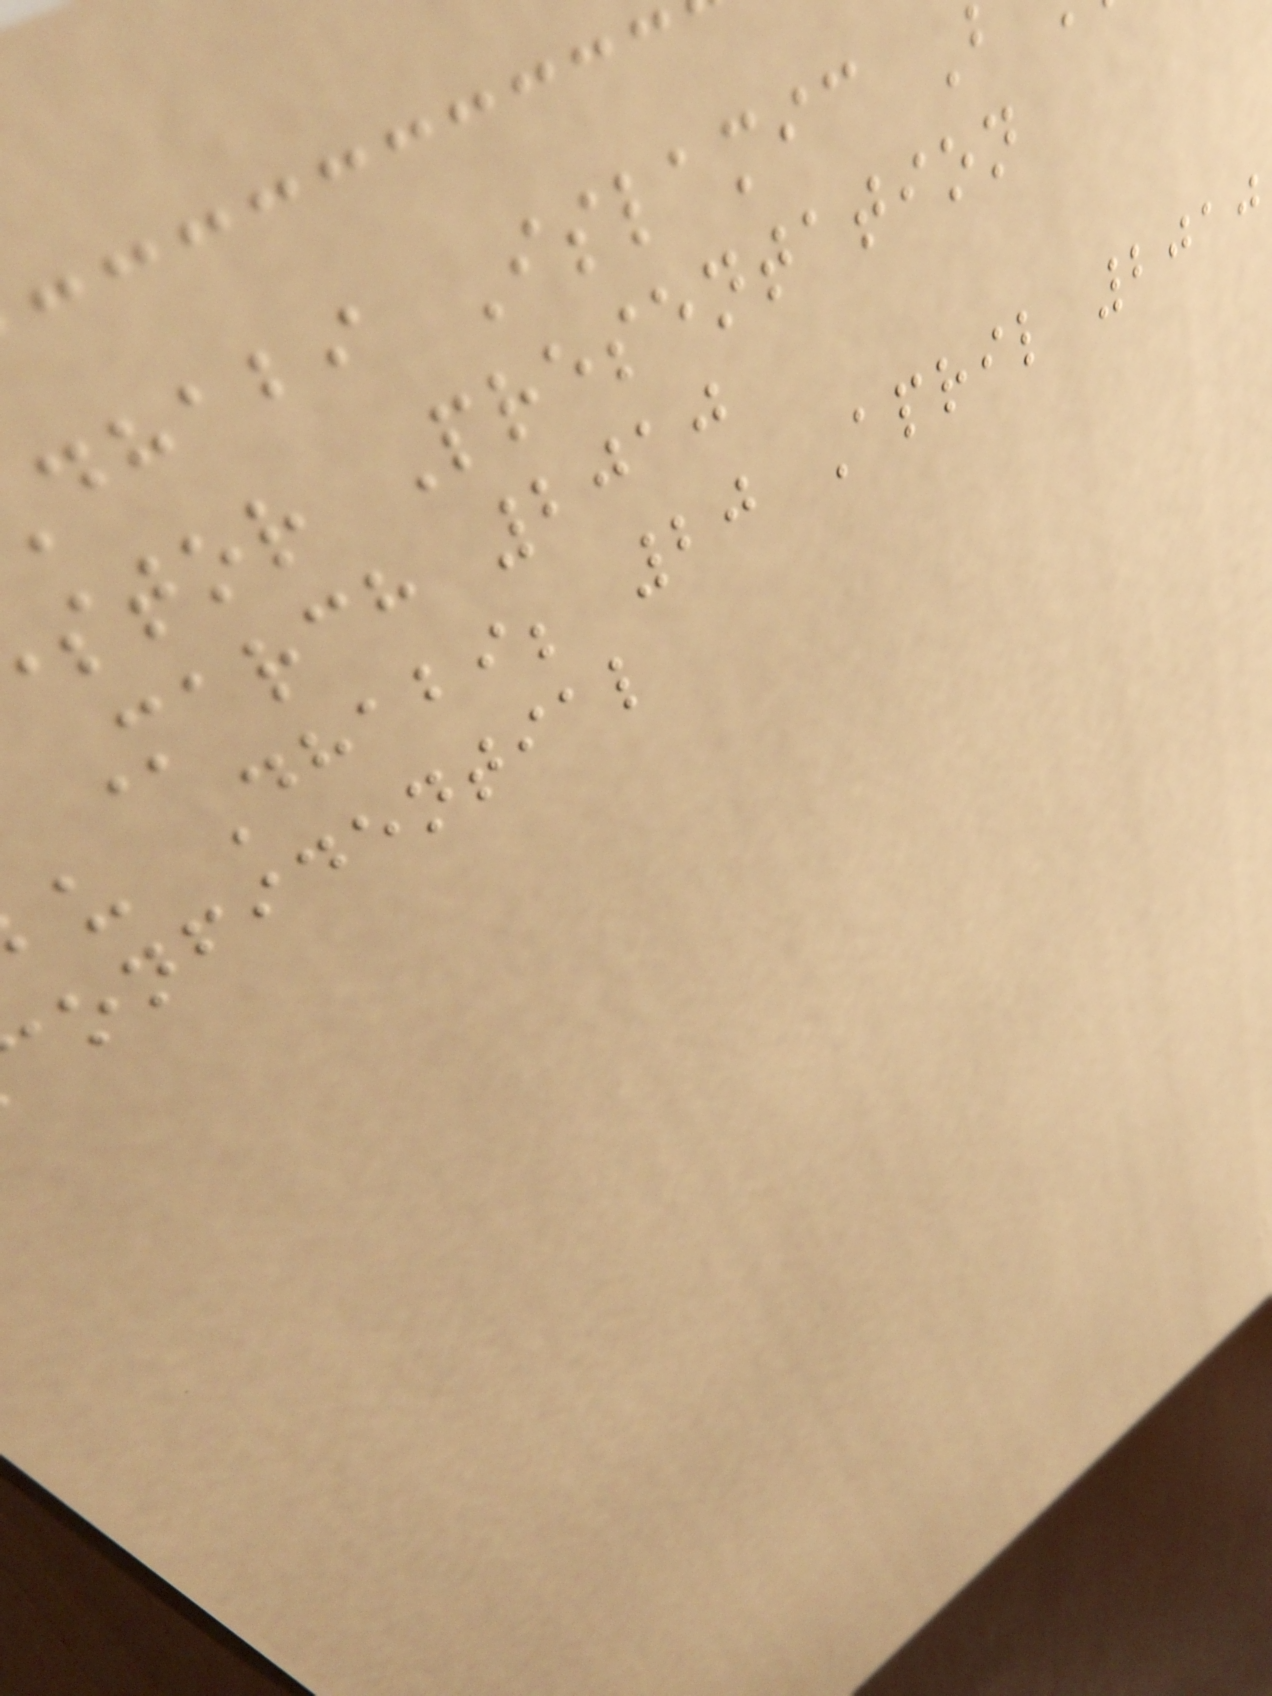dhabi Islamic
stor Presentation
March 2010
u Dhabi; 20 April 2010
onfidential
